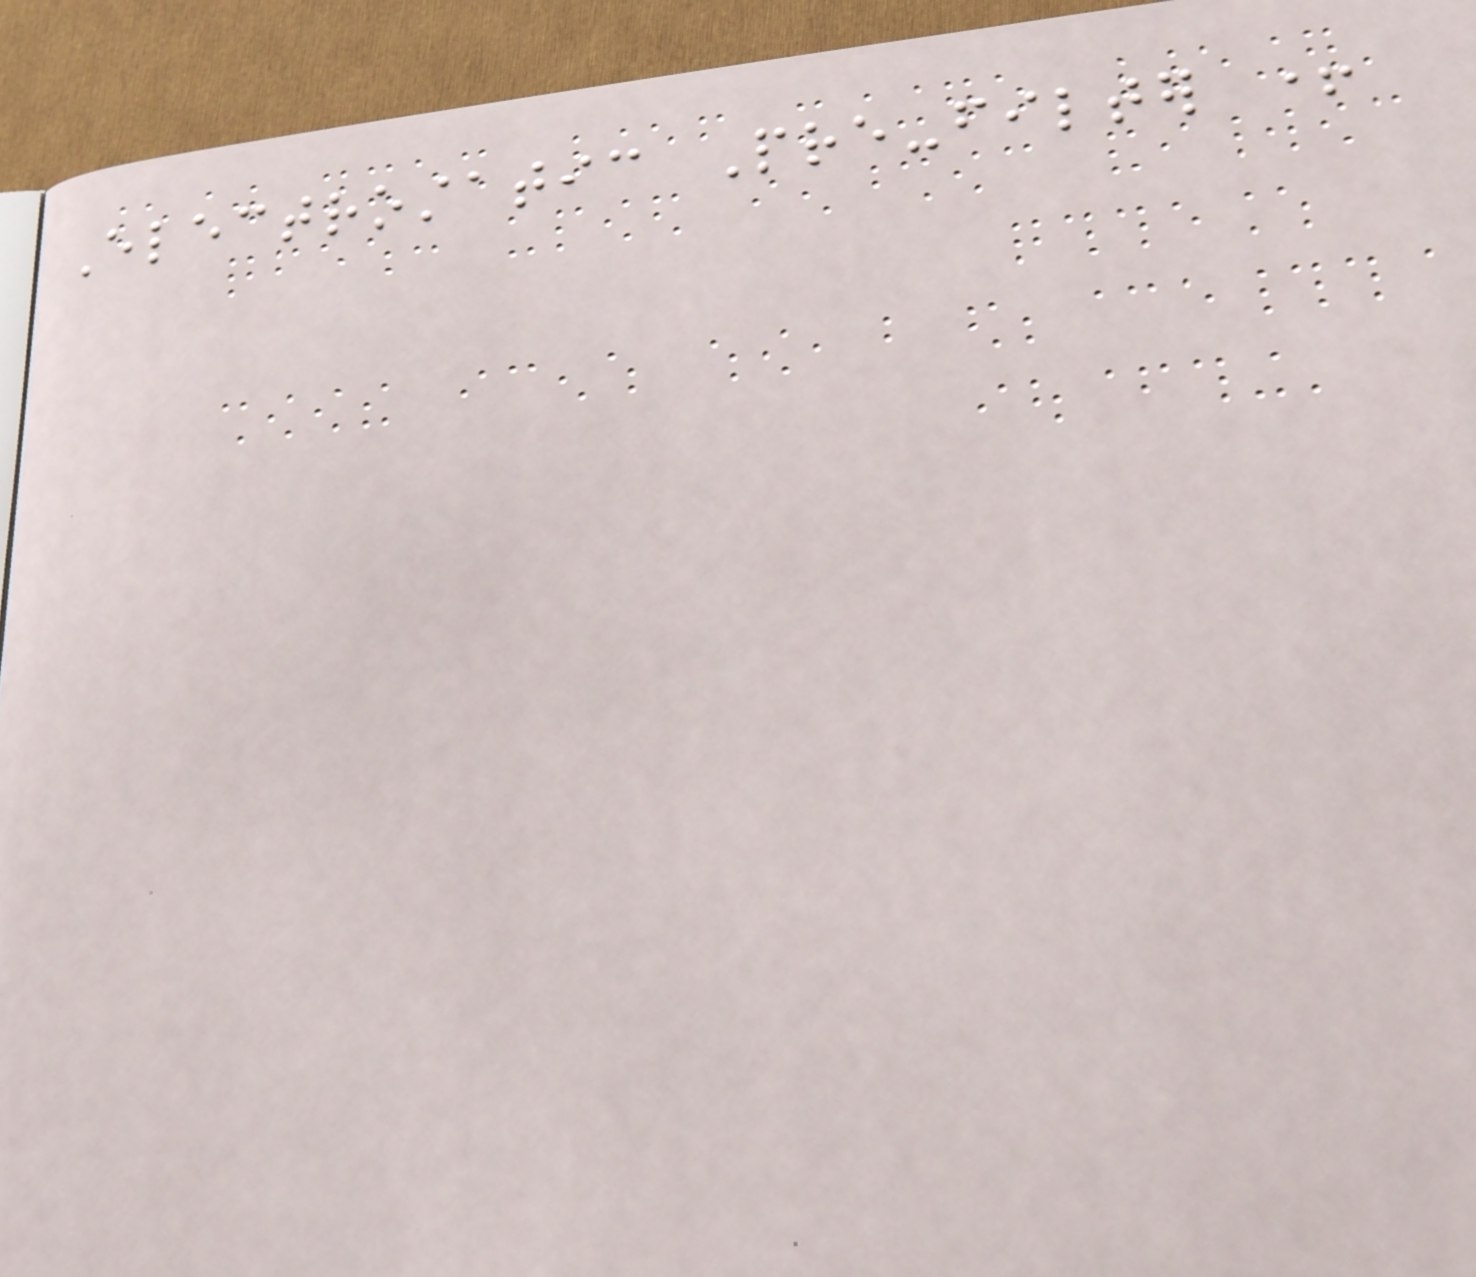Electrostatic Pre-filter +
